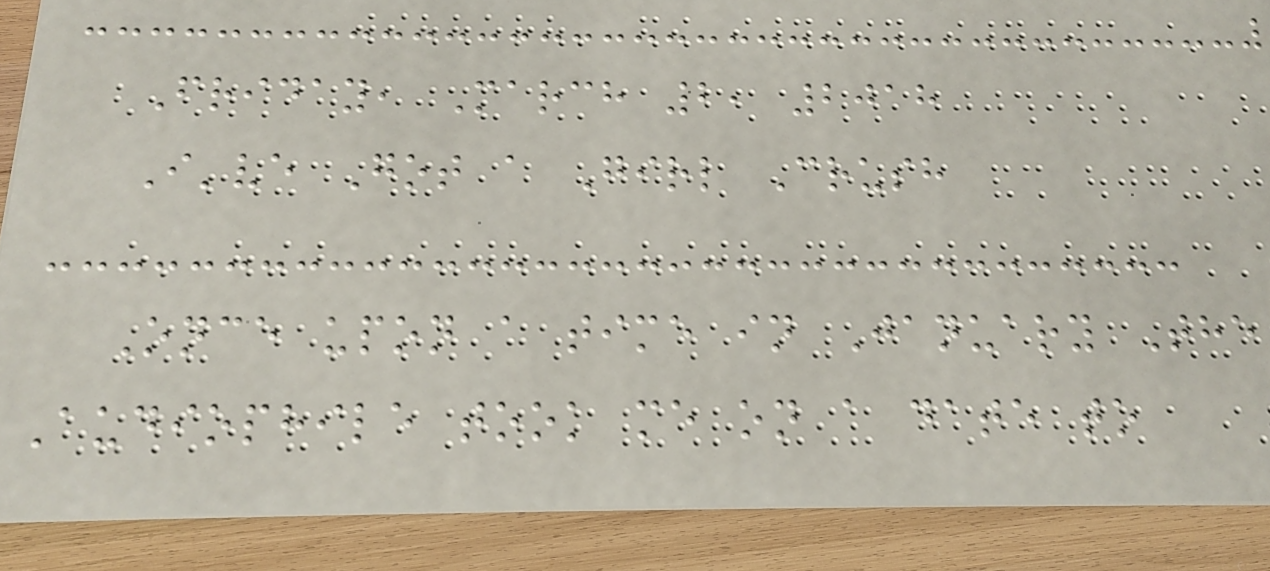Friday, March 2, 2018
I've Got a Girl Crush
Once upon a time in January The
Audiophile took me on a date to
